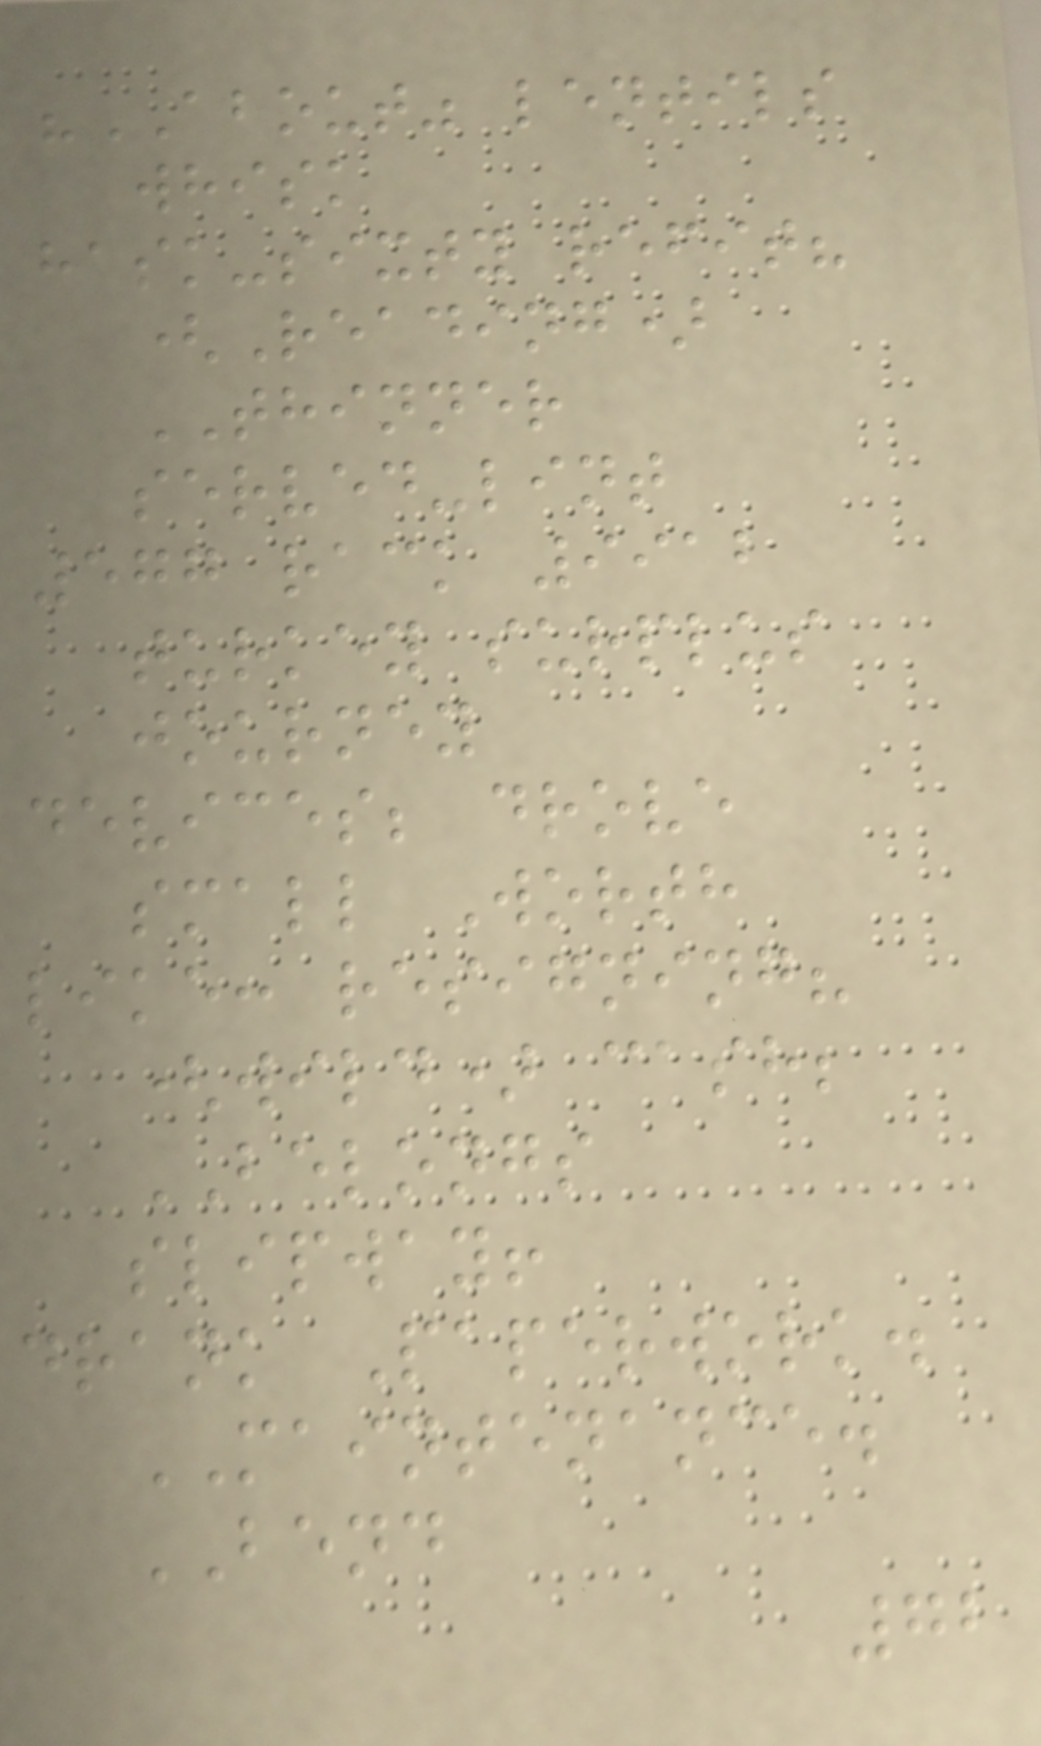"ABOUT" lentils
whisk
hask-sixty refit?
(Reading)
THINNER
served-lint
577 rack 9912
turkey surplus
journey
devices; drove
small Worth
like: resigning?
(wild) cash;
BELONGS
slipway!
drank Paperwork.
MAINTENANCE.
BEND
72
